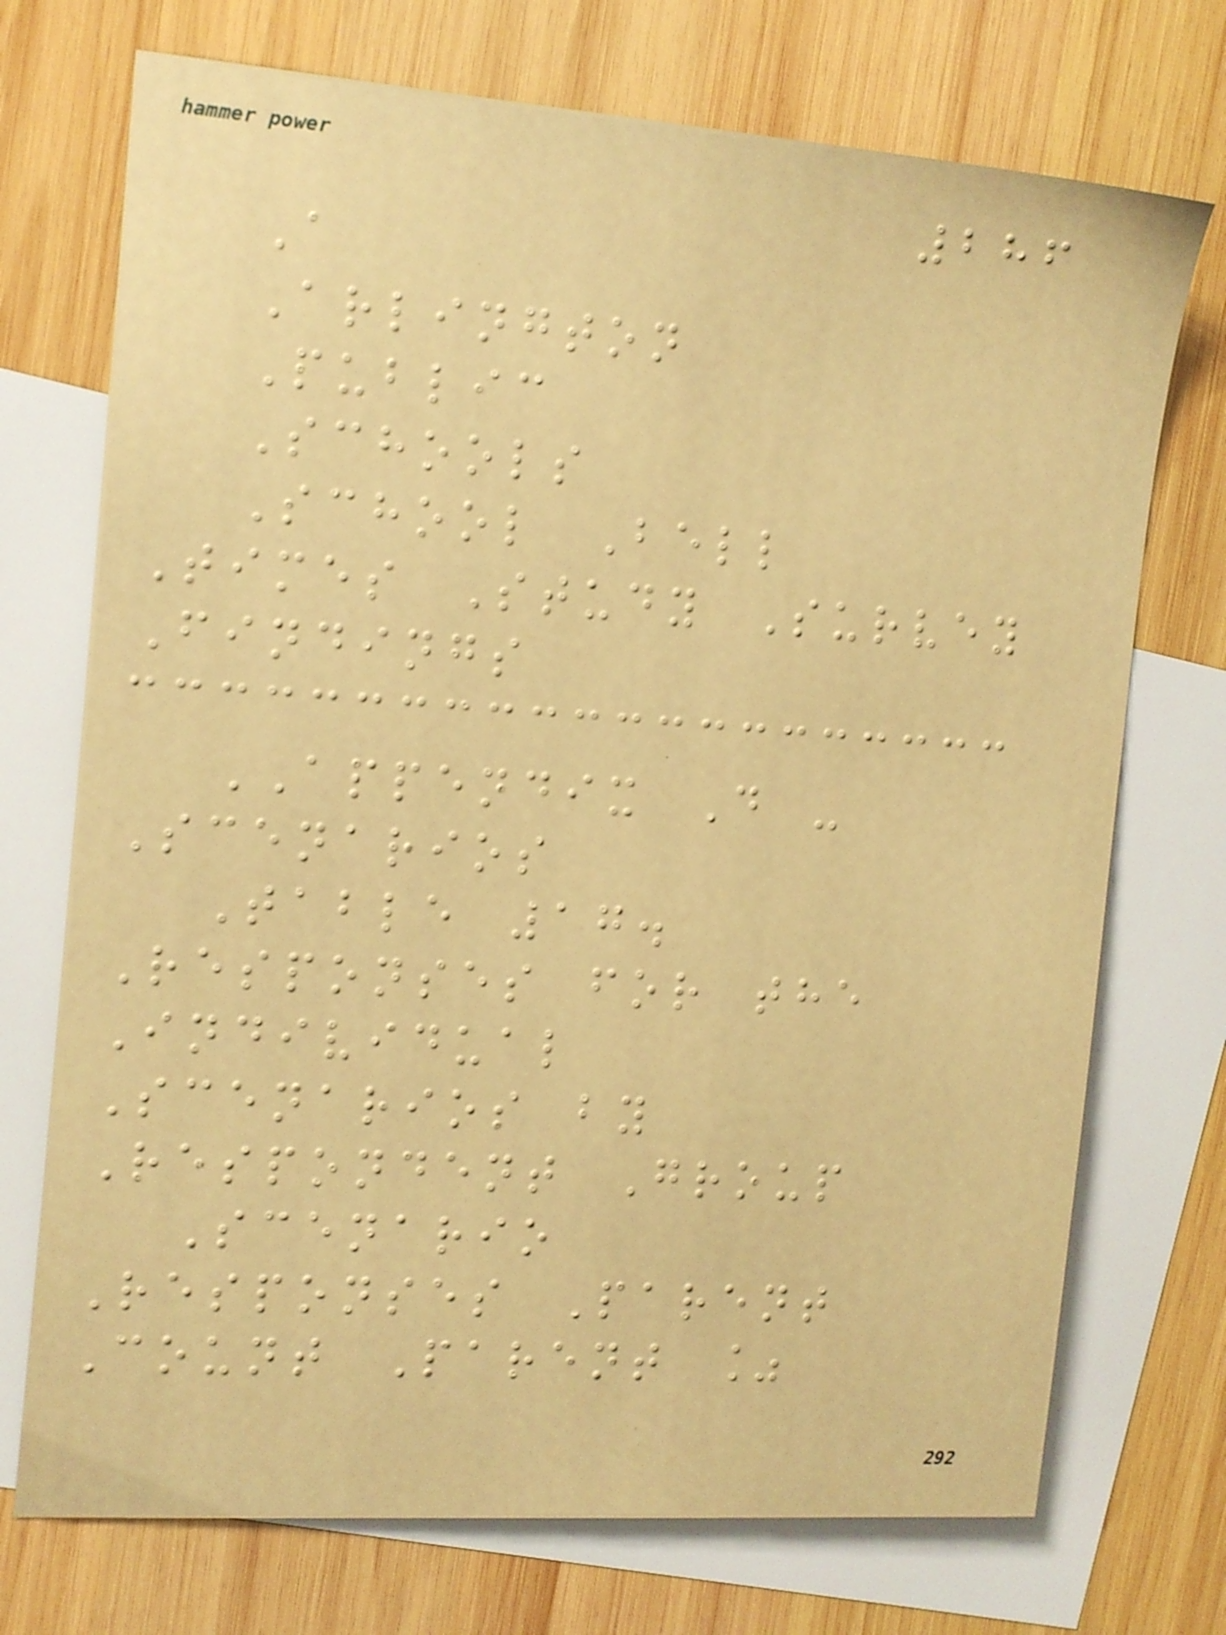286
A
Arlington
Public
Schools
School Bell
Times Study Survey
Findings
APPENDIX D -
Scenarios
Table 17.
Responses for the
Individual
Scenarios by
Respondent Group
Scenario
Responses Parent
Count Parent %
